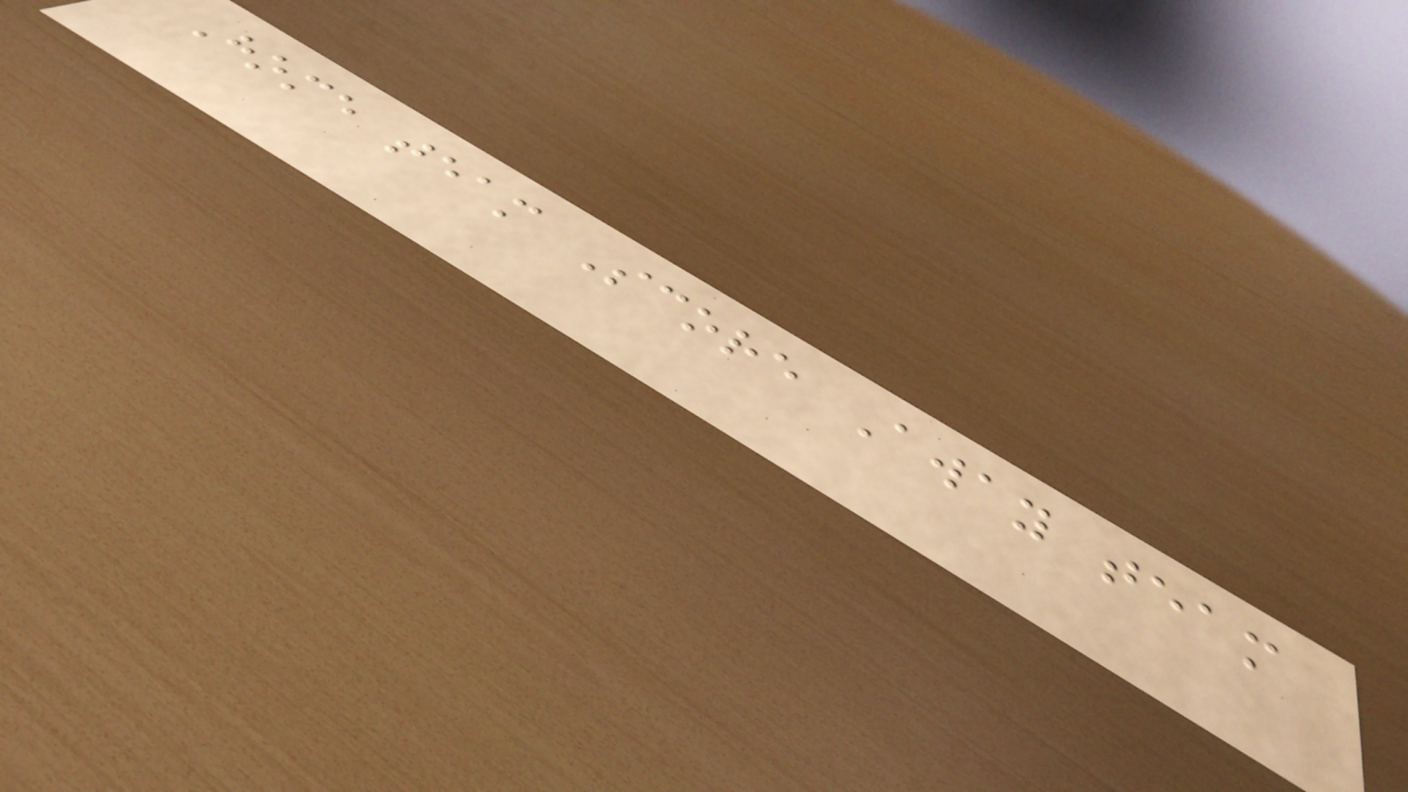Home team Score Away team
